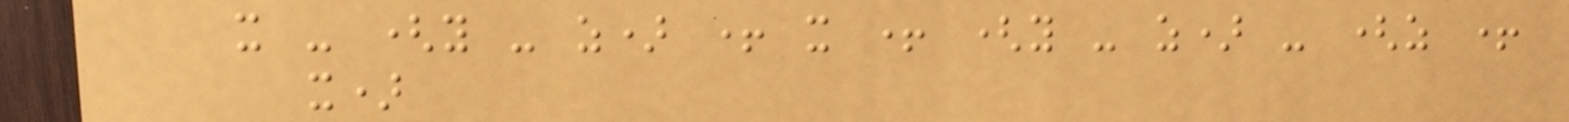x - (y - z) + x + (y - z) - (z +
x)
